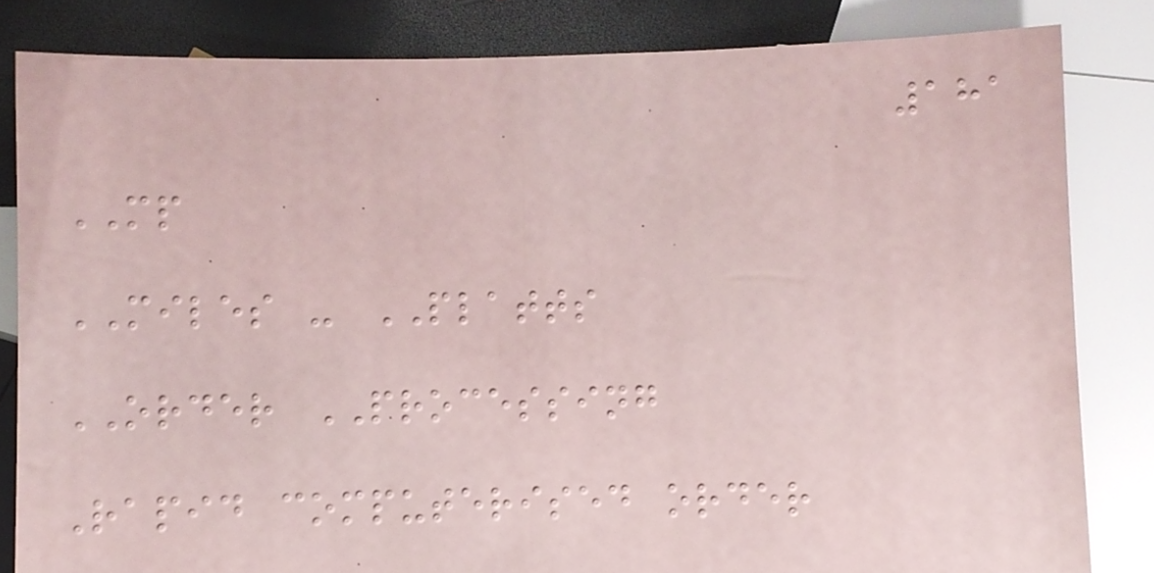181
MP
MILES - PLATTS
ORDER PROCESSING
Rapid computerised order
